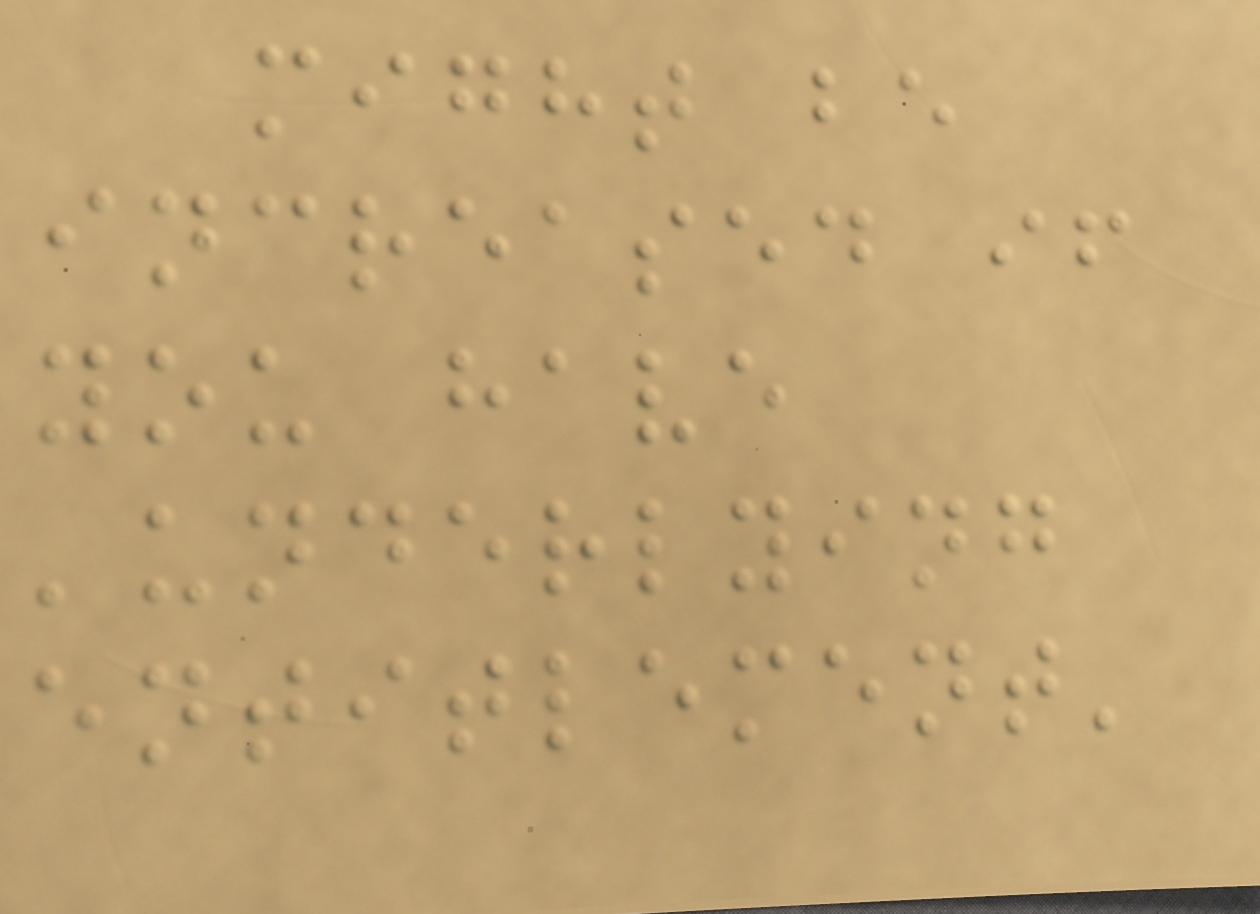might be
increased if
you have
'underlying
entitlement'
